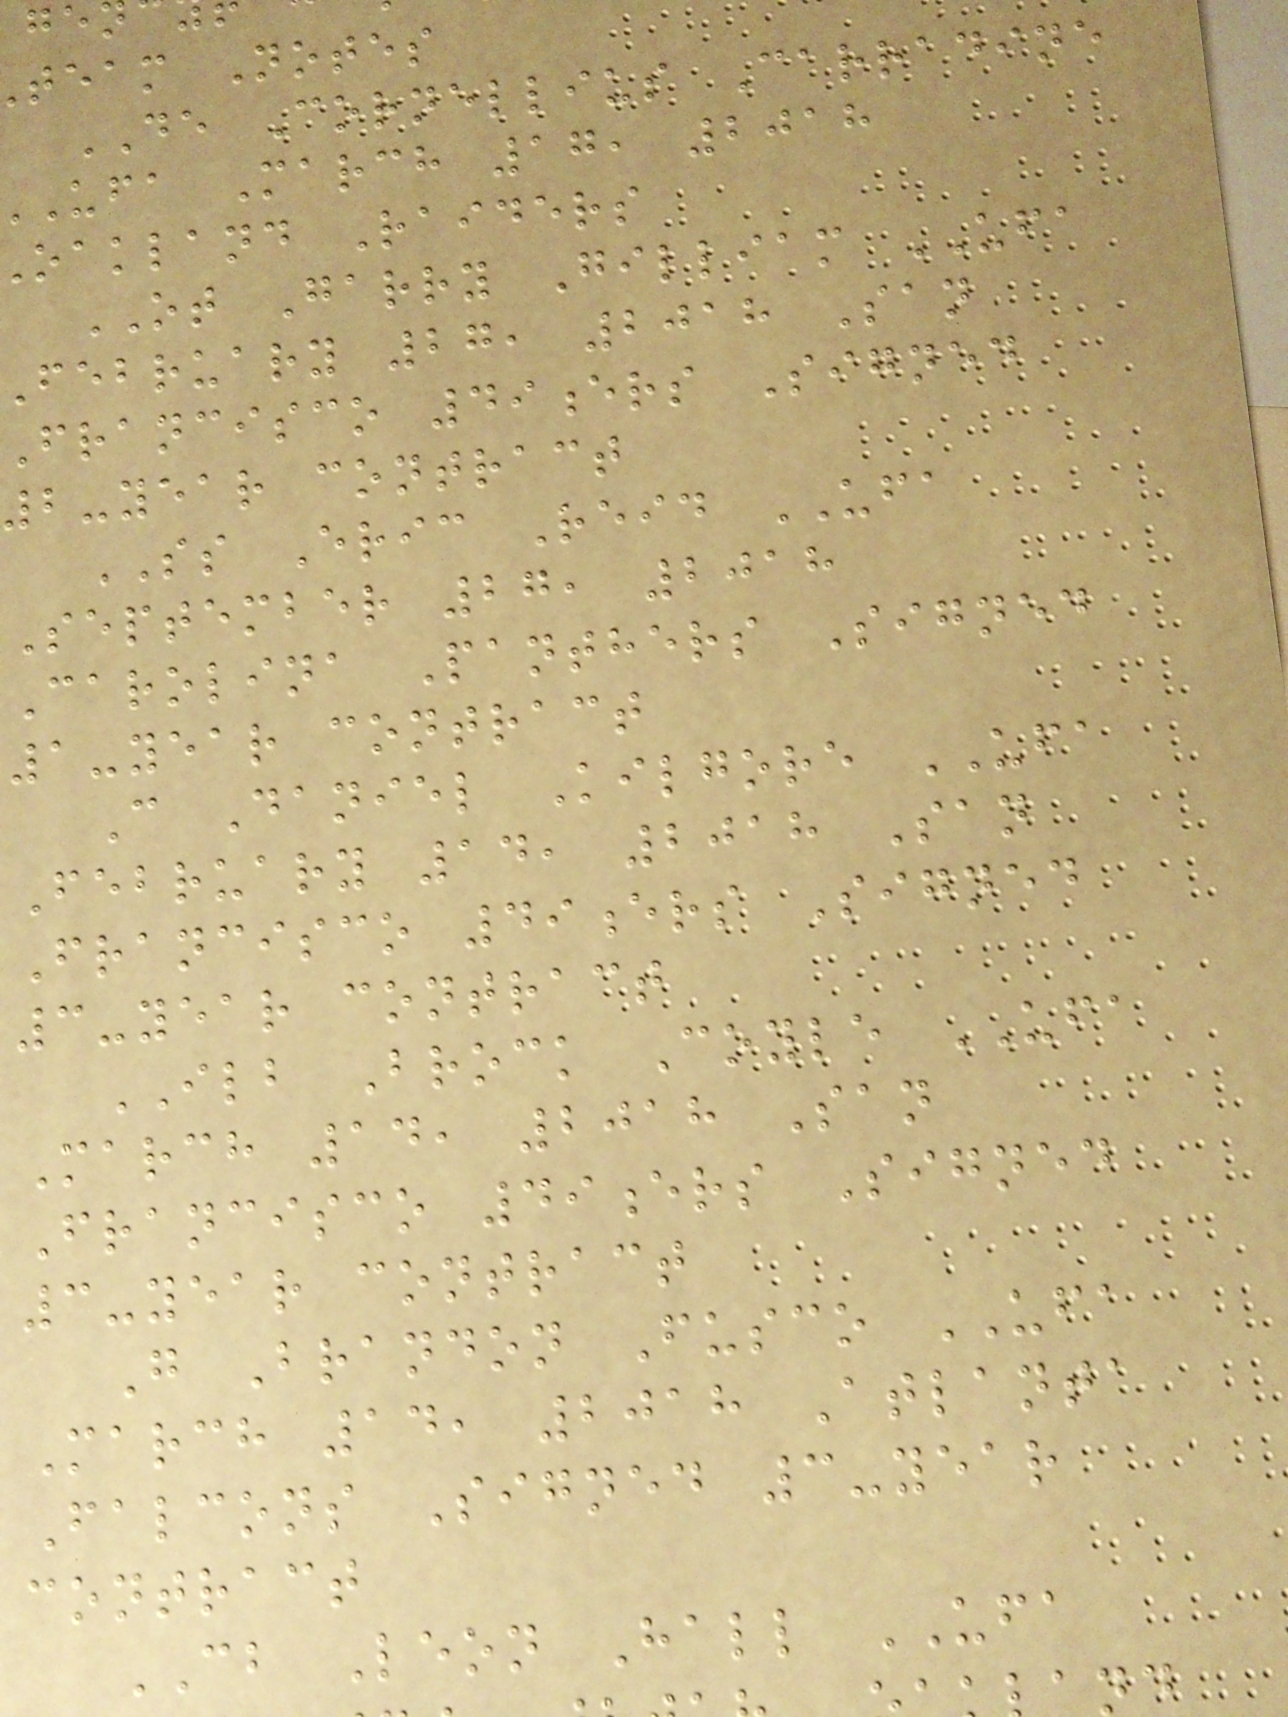team Notes
DE Cornellius Carradine
ufa March 17, 2018
oakland Raiders
OT Garry Gilliam UFA
february 27, 2018 San
Francisco 49ers Signed
2-year contract
SS Eric Reid UFA
September 27, 2018
Carolina Panthers Signed
1-year contract
C Daniel Kilgore UFA
February 14, 2018 San
Francisco 49ers Signed
3-year contract
ILB Brock Coyle UFA
March 14, 2018 San
Francisco 49ers Signed
3-year contract
G Brandon Fusco UFA
March 14, 2018 Atlanta
Falcons Signed 3-year
contract
CB Leon Hall UFA
